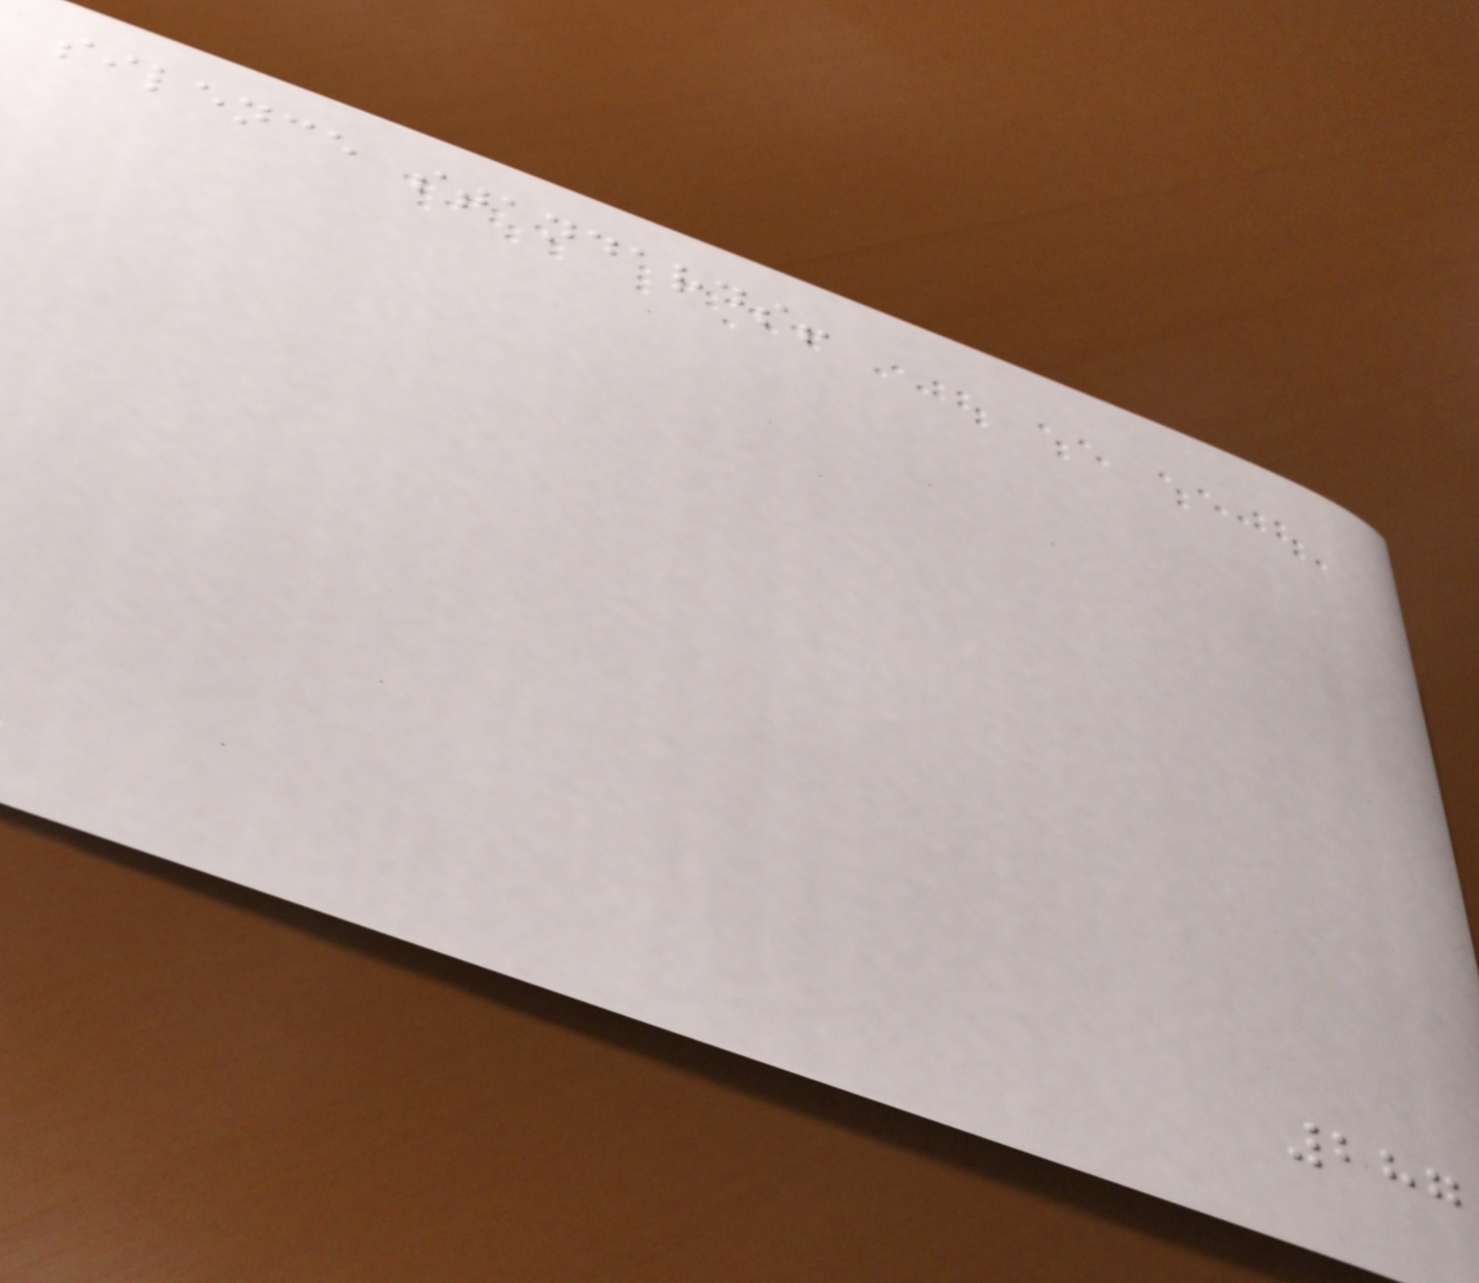silence standards!
287
